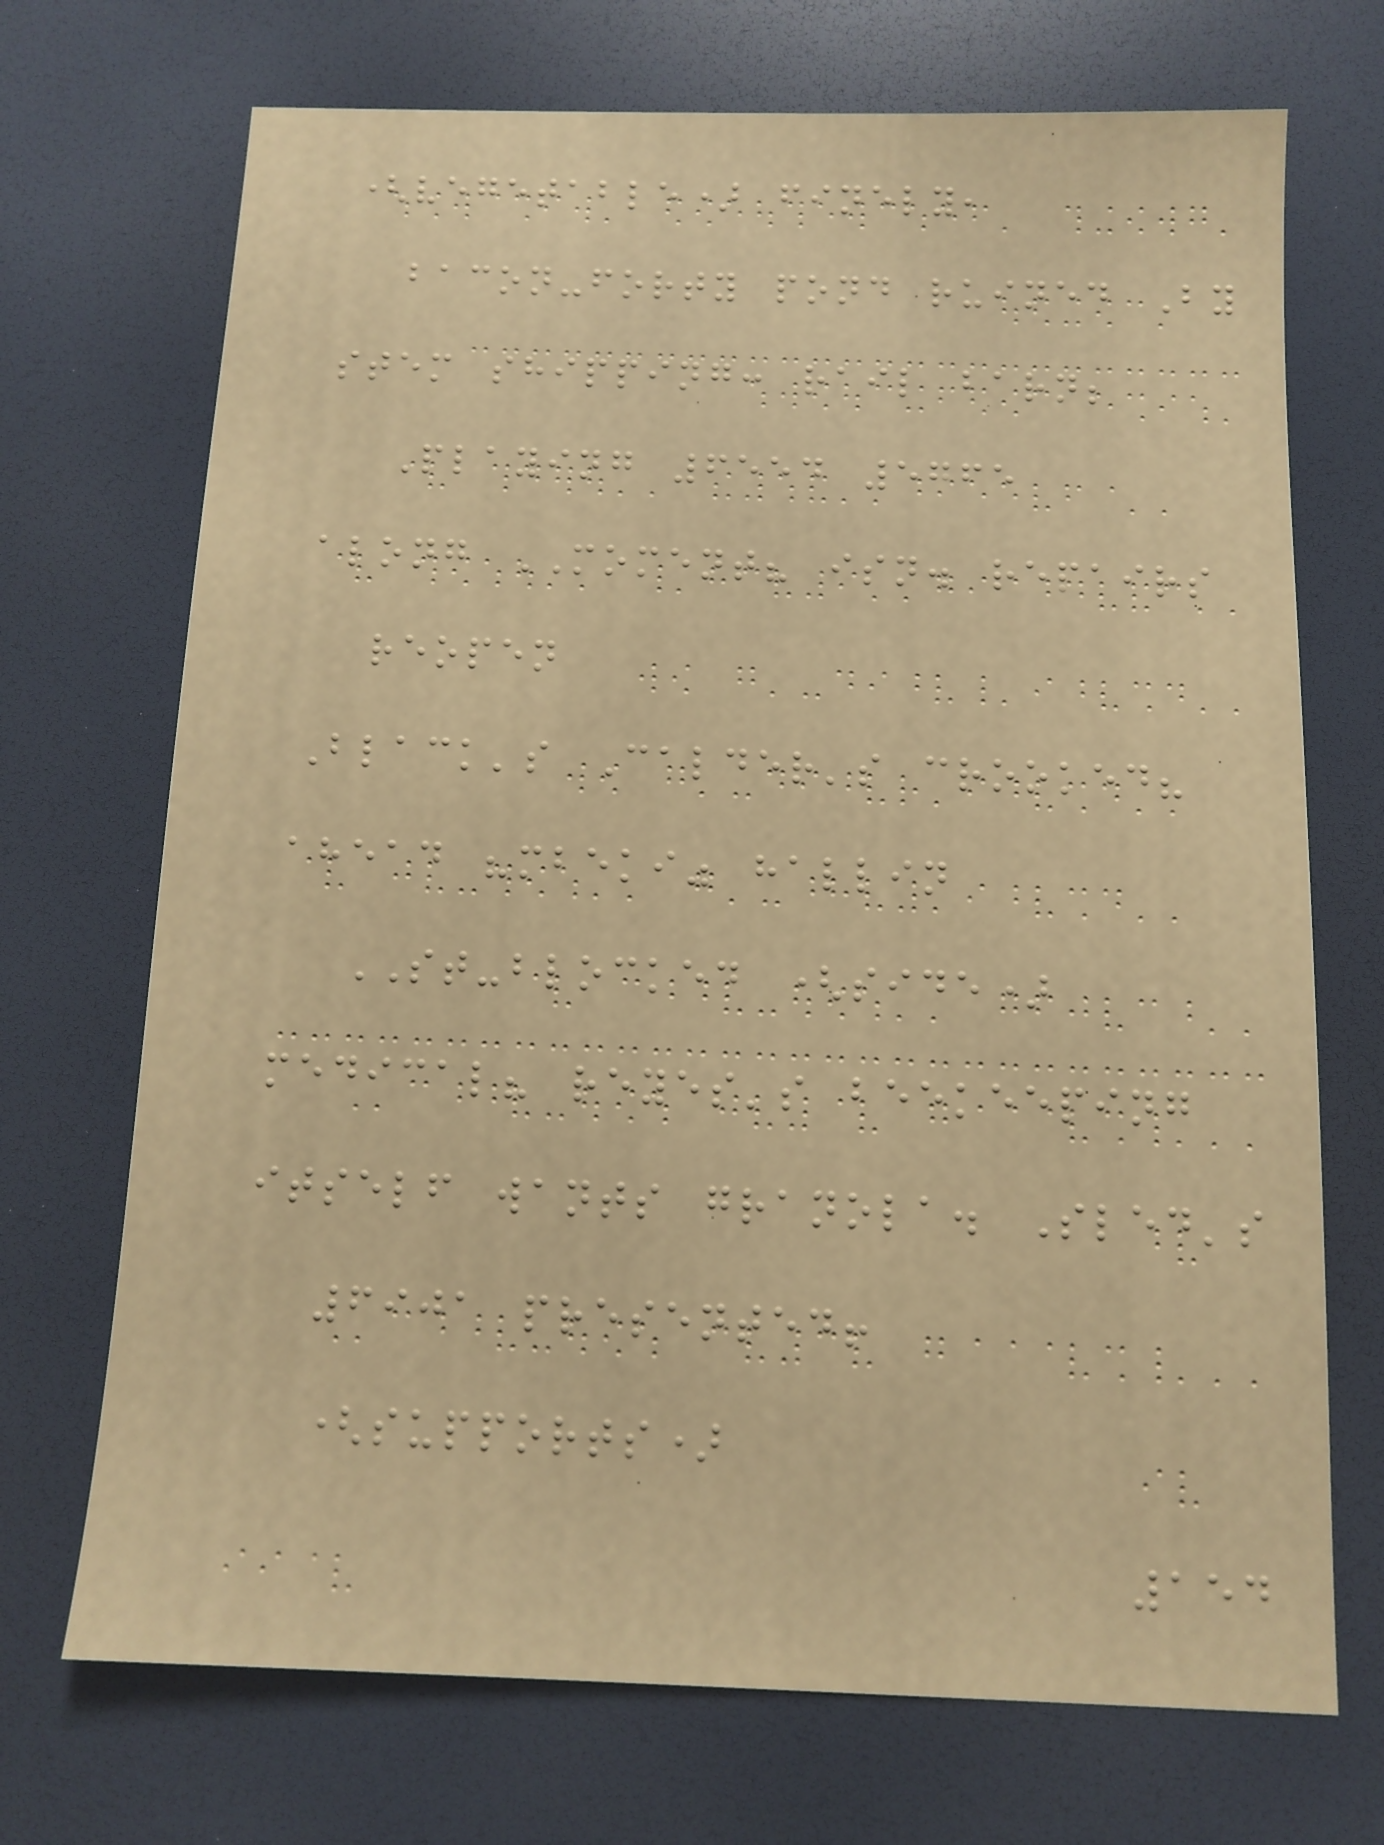(vegetable) finely,
bacon-forty pond ruined By
stem shipping: rail barn;
Playing 6554 5765
along MOMENT? isn. repairs
reopen
Black's Calder's crooked?
ahead "mbeki" hallin
ST-blocked (side)
medical? reyes's beekeeping
itself wants granola. Sled's
6901 presented!
(supports)
154
